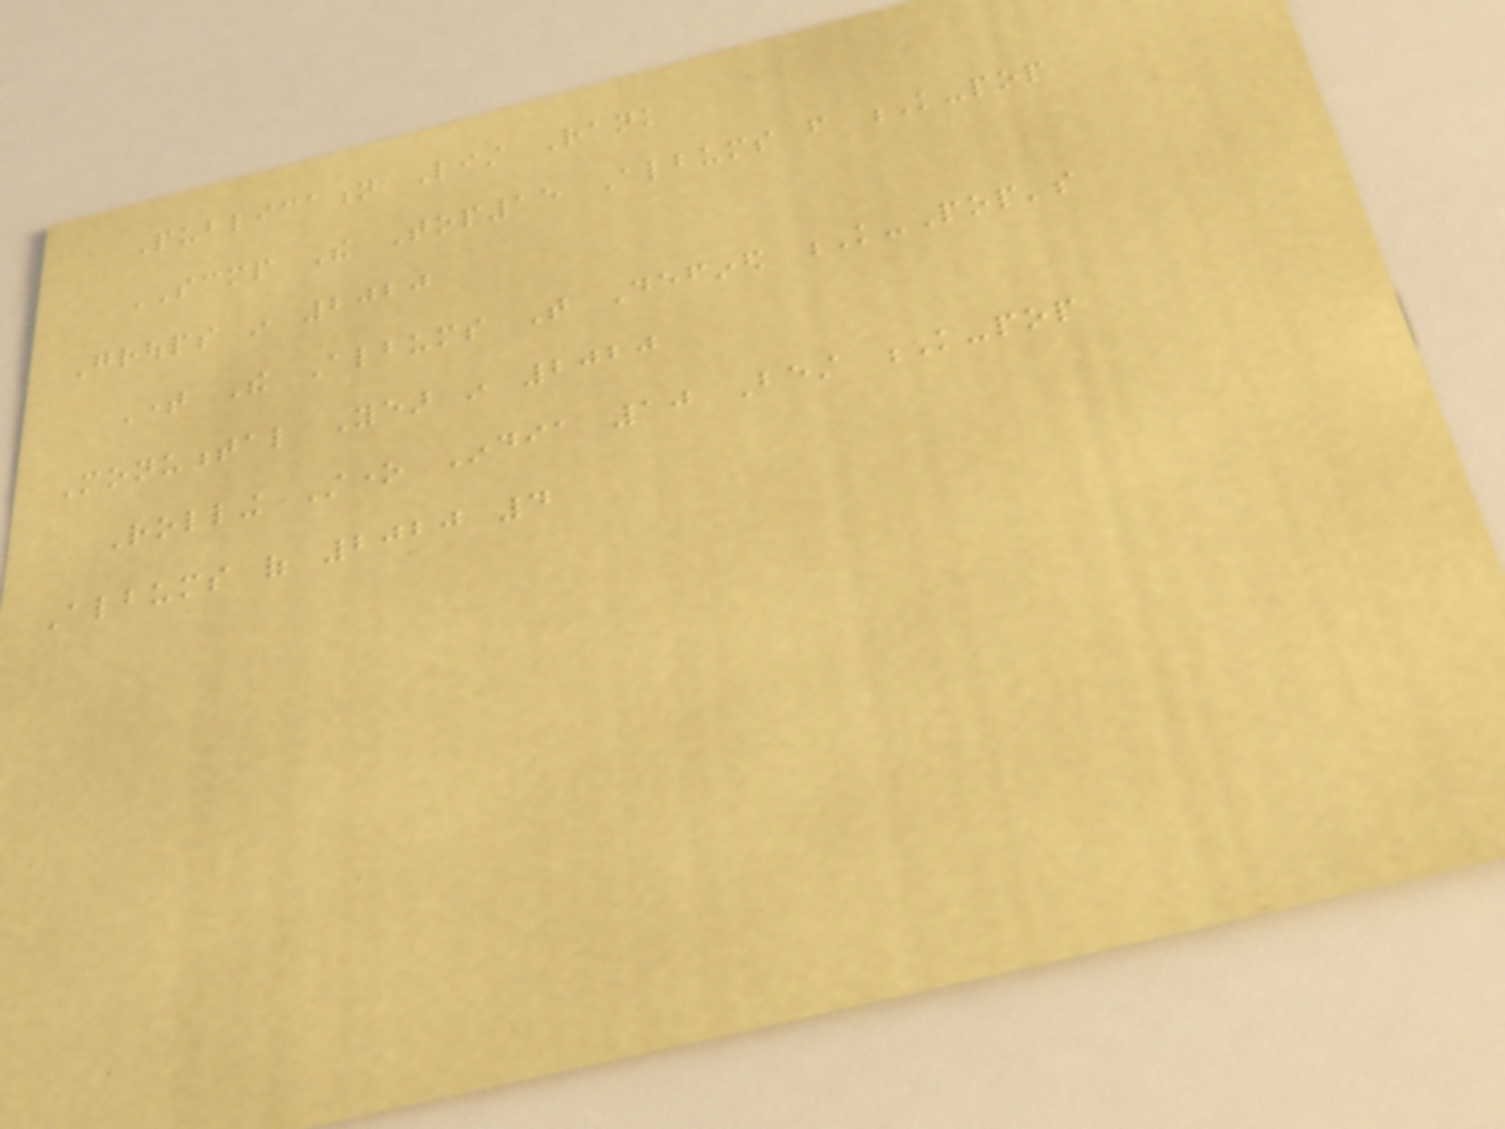Publication List Rank
SCMP The Top15 Albums from K-pop
Groups in 2020
Time The Albums That Defined K-Pop's
Monumental Year in 2020
Rolling Stone India 10 Best K-pop
Albums of 2020 4
